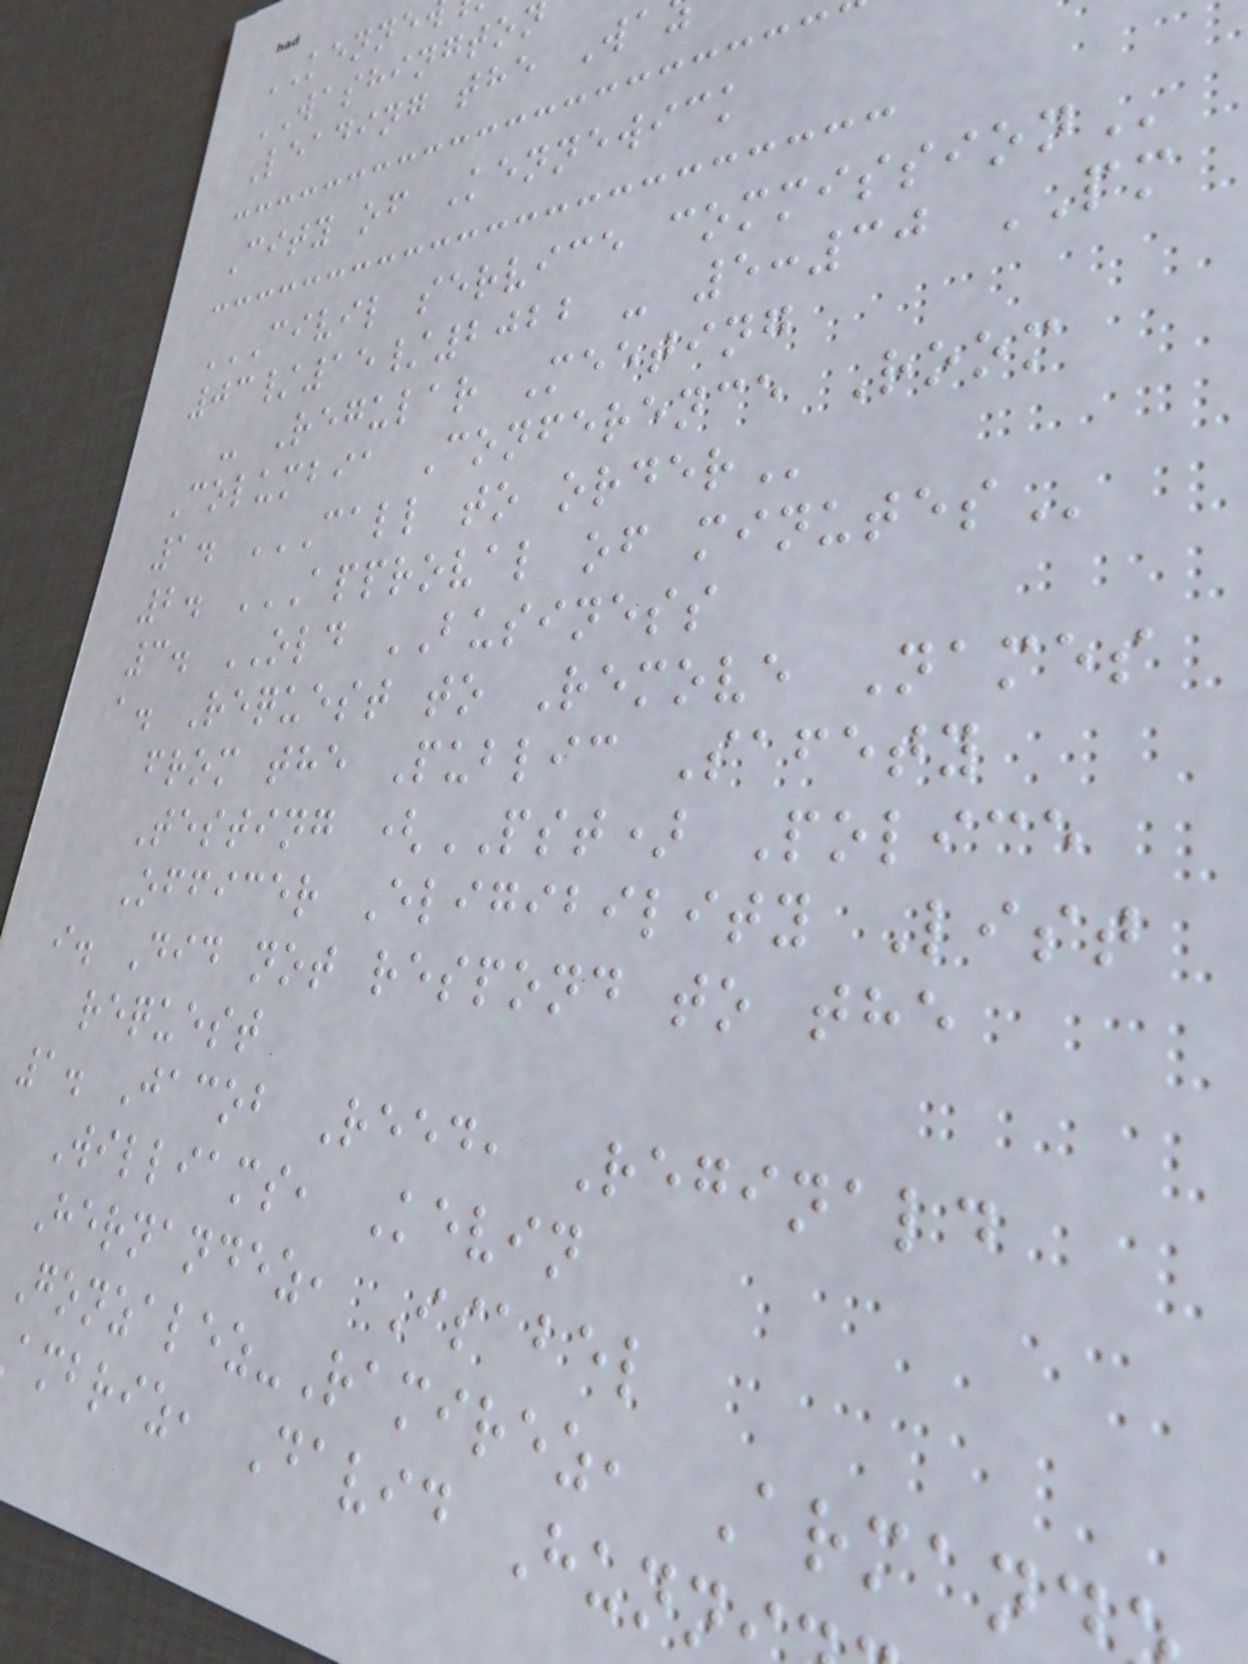KENNE
WASHINGTO
Leading the Wa
City of Kennewick
CIVIL SERVICE COMMISSION
03/15/2022 - 5:30 PM
- Regular Meeting
Columbia Conference Room
1. CALL TO ORDER
2. APPROVAL OF MINUTES
3. OLD BUSINESS
a. Request to Remove Names
from the Public Safety
Testing (PST) Police
Officer Eligibility List
i. Did not respond to the
request
1. Jacob Reed, Reginald
Williams, Kevin
Hernandez, Isabel
Gonzalez-Ramirez, Arman
ambriz, David Hunn
